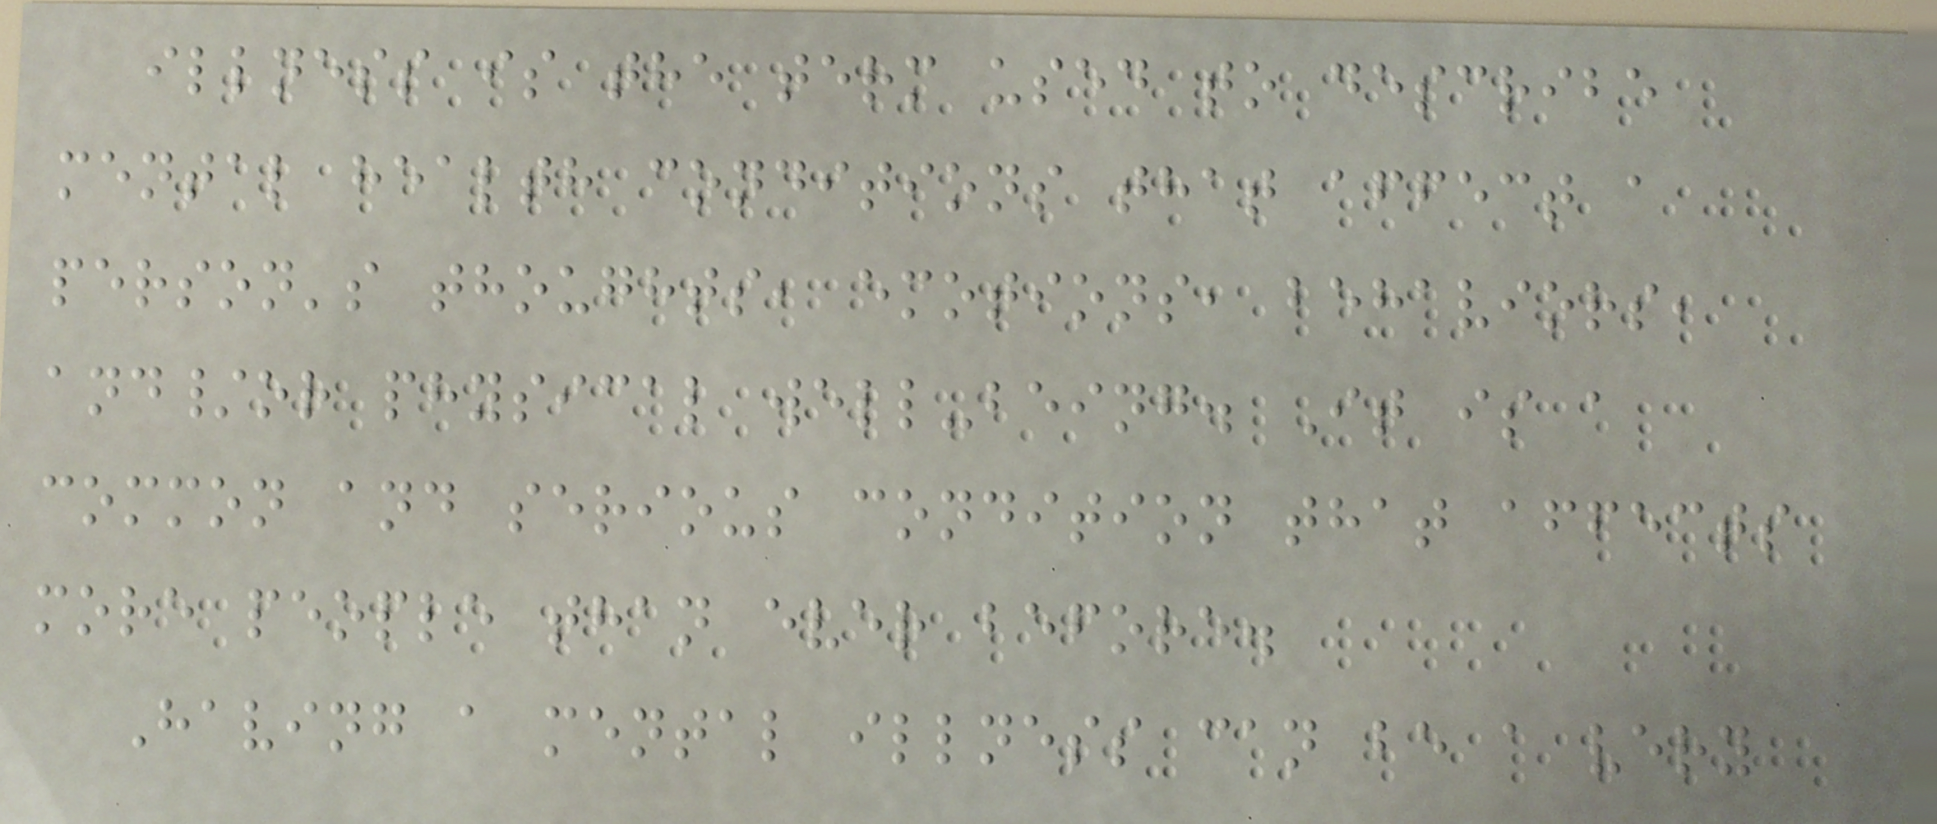illness is the term used to describe
mental health conditions that affect a
person's thoughts, emotions, behaviors,
and/or physical well-being. It is a
common and serious condition that affects
more people than ever before.
Having a mental illness can be a very
